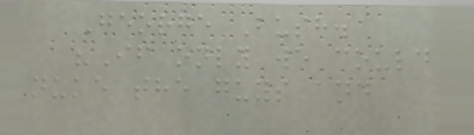George Bush.
"If only we could
nuke the guys and
